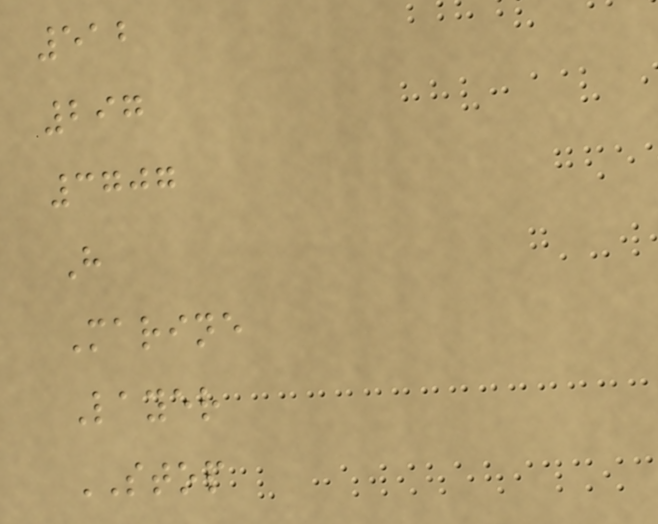512
297
3707
H
Marine
Layer
STOP
